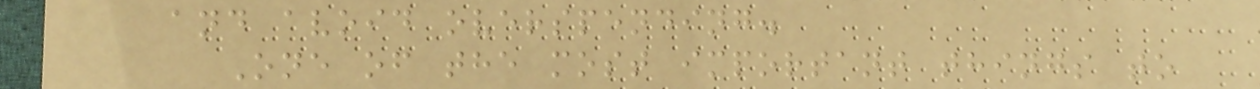and avoid overspending.
One of the most important things to
